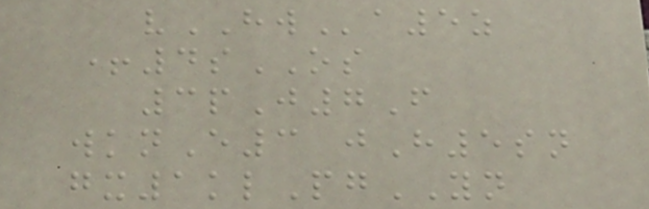vHWa5z
+4sOS
3pJ7F
wknE3 jH5sn
gx1klPgYN
